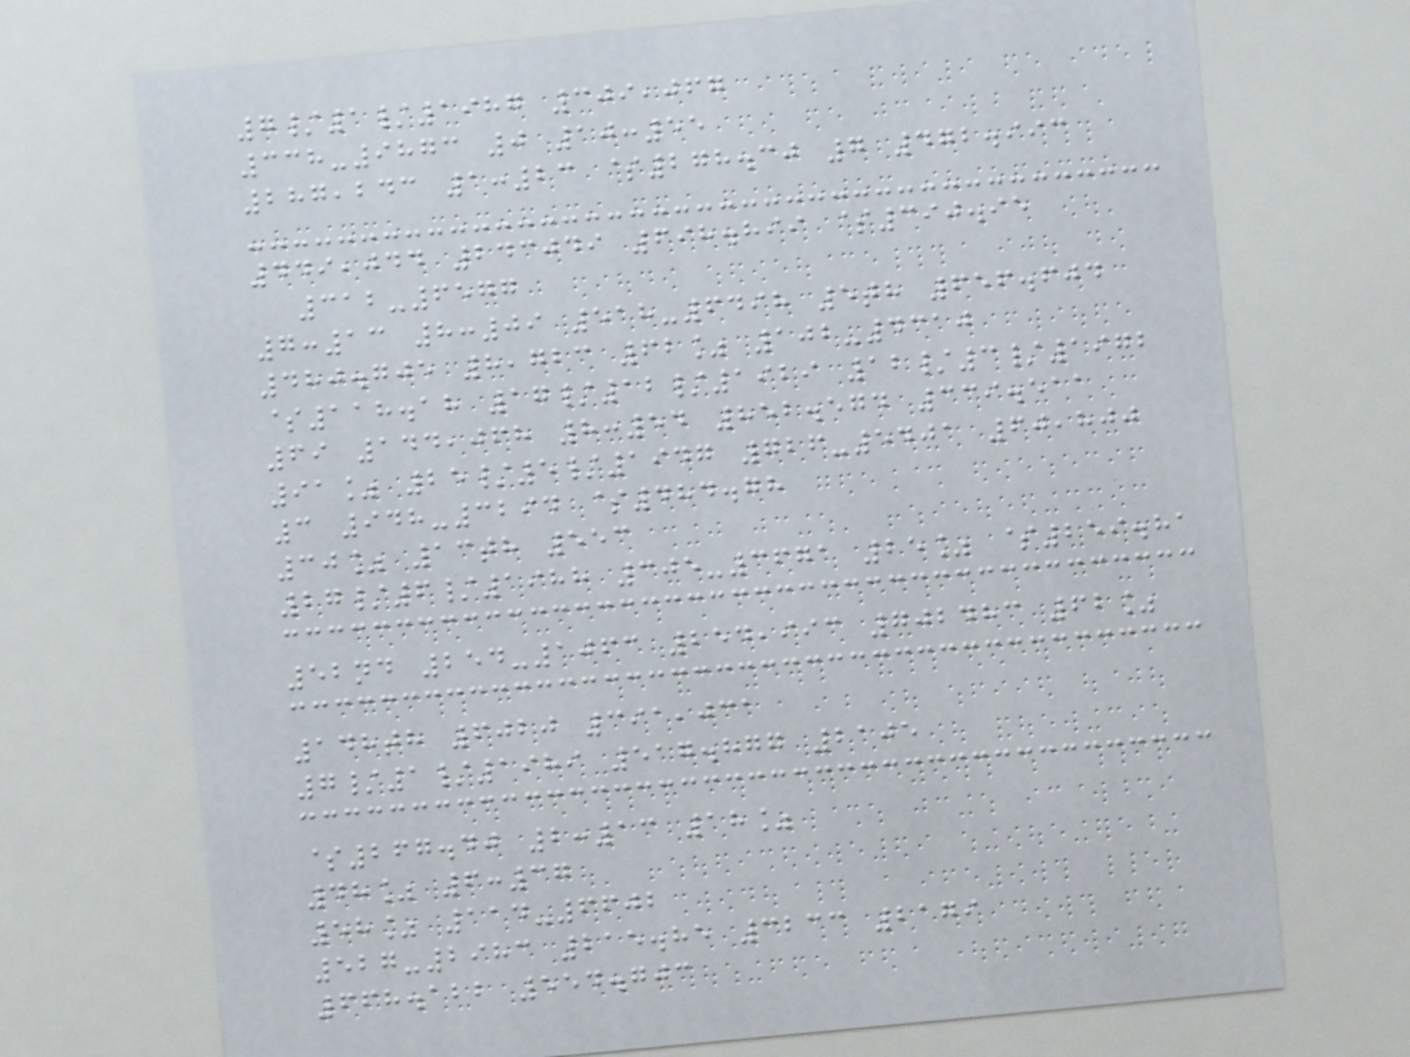7/1/1987 309,067
338-9873 0 10:55
287,243 1:23 $278.30 7 472.993
449,044 243049 698.899 $390.95
312-6577
7:13 8:09 518-6498 5th 656.604
480.705 8,723 62% 102-4310
$118.18 17/12/1929 12/3/1972
69 144,068 8:54 852.574 339.511
91% 25/5/1947 726-5401 60,800
3 948-3294 $484.78
30% 13th 553
27/6/1988 305-3671 25% $259.81
52nd 254-1063 254,993 702483 62%
148th 6020 391,031
7/1/1989 517.877 2105
$267.40 2:13 18%
48% 6:37
58% 114-6602
527-2983 215.85 3233 2179
668.122 554.703
